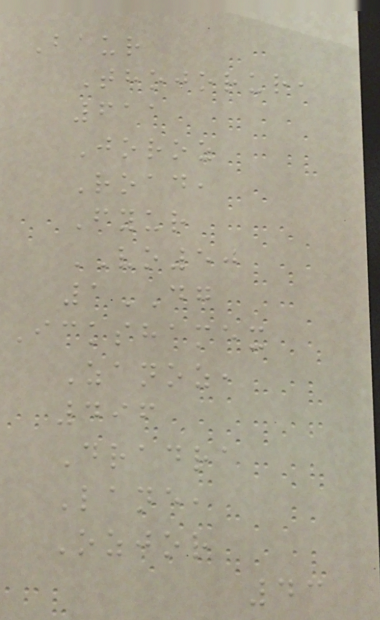Baur
Thojorur,
611
Joroz
Road,
Fyur
VO50
1DG
Ickshamex
Zanoz,
496
Dradra
Lane,
Ozjor
43
